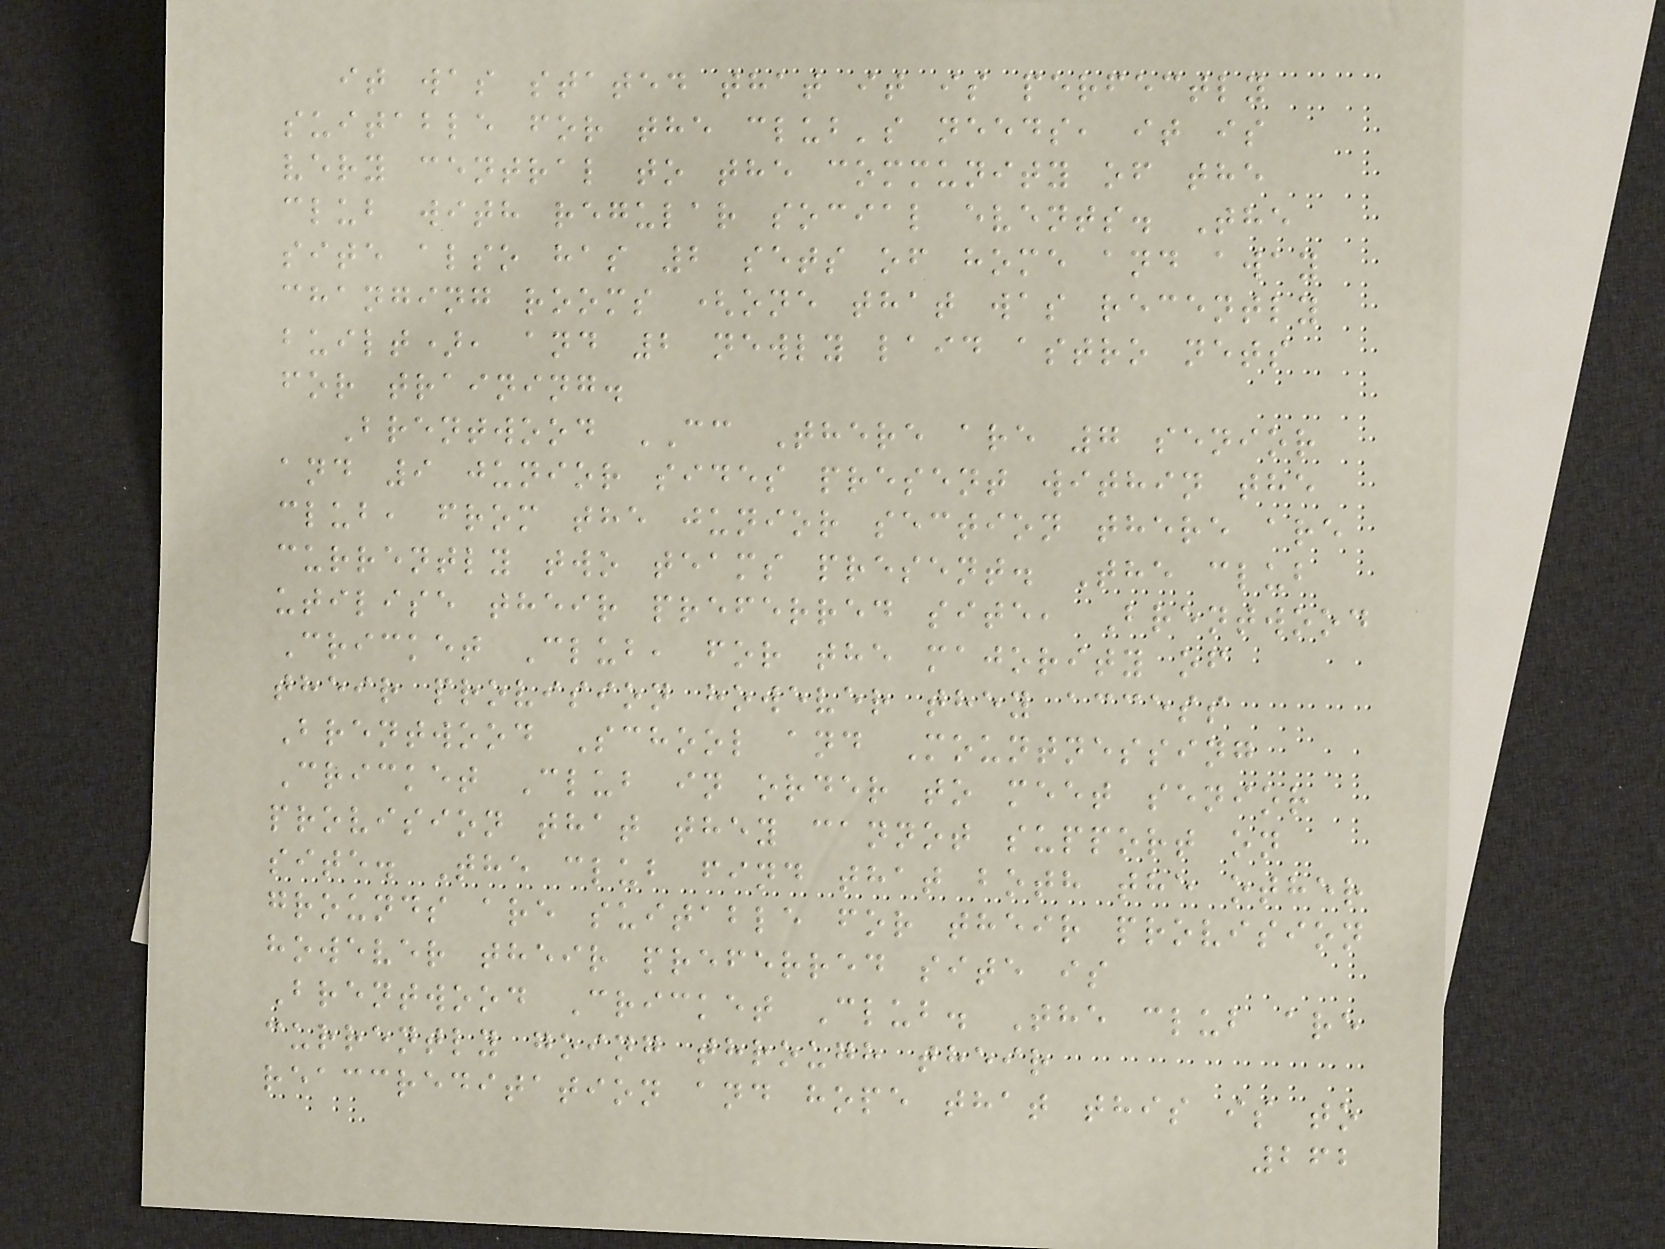it was stated that it is perfectly
suitable for the club's needs, it is
very central to the community of the
club with regular social events. The
site also has 2 sets of home and away
changing rooms (one that was recently
built), and 2 newly laid astro nets
for training.
Brentwood CC There are 7 senior
and 9 junior sides present within the
club, from the junior section there are
currently two teams present. The club
utilise their preferred site, Brentwood
Cricket Club, for the majority of
their provision however they access
Brentwood School and Mountnessing
Cricket Club in order to meet senior
provision that they cannot support on
site. The club find that both the other
grounds are suitable for their provision
however their preferred site is
Brentwood Cricket Club. The club are
currently going through their
reaccreditation and hope that this is to
262
